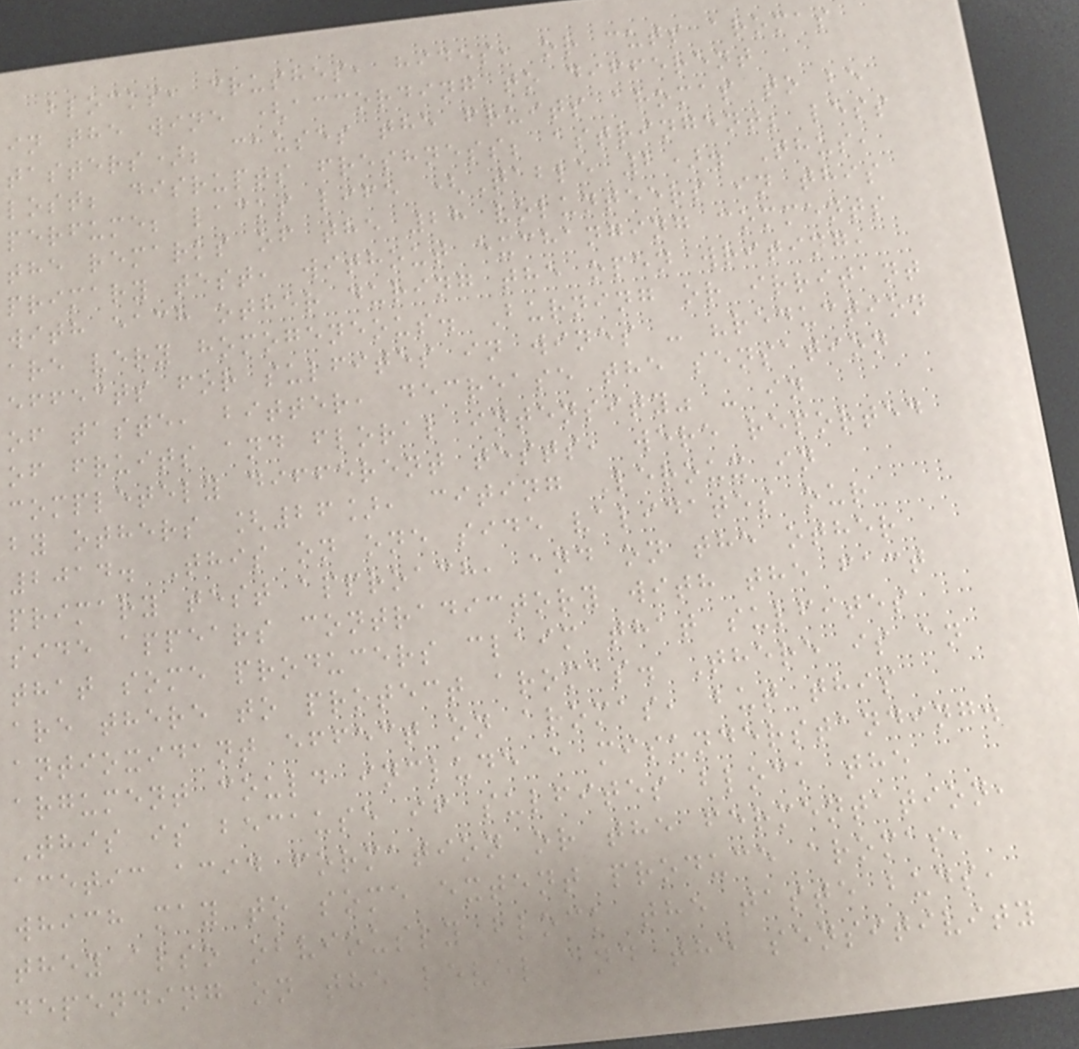blocks, crushes, hides, or cuts aromas
in the wine (according to different
tasters); causes the fruits aromas to be
lost; disrupts freshness; astringent; less
perfume; lacks life (Table 2). Thus,
the remarks of the 28 volunteers in this
primary test, without exchanging comments
with each other during the open writing,
are very homogeneous. Burning or irritant
effects for sulfites in wines - "reduction
of taste, bitter, decrease the sensation
of fruits and floral intensity" - in
completely different tests, were reported
by others [26], citing Leroux in
2014. This on one side validates our
primary test approach, and on the other
side appears contradictory with the fact
that some producers claim that sulfites
are there to protect aromas. There is an
antioxidant effect on aromas, but this
argument could include a misunderstanding.
This is because if sulfites block the
acetic acid formation or the fermentation,
which may to some extent produce aromas,
they also obviously block the taste buds,
depending on the level and the sensitivity
